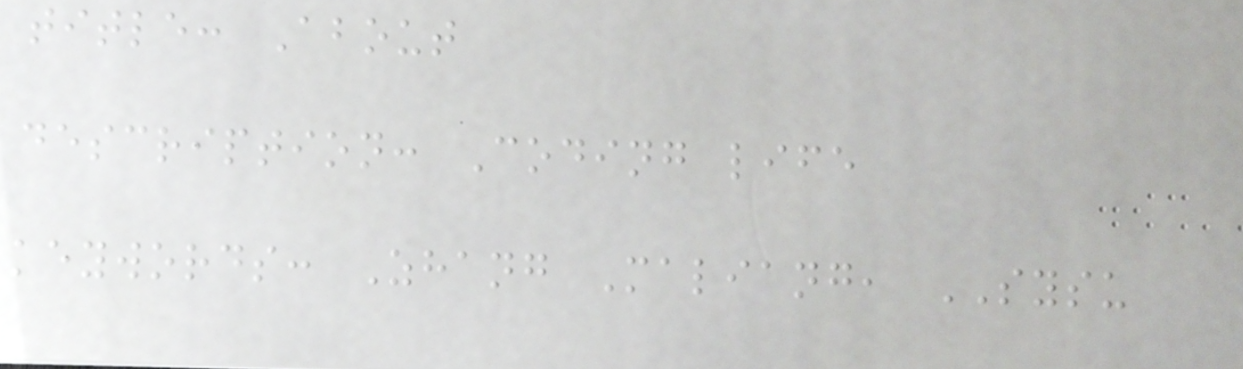title: About
description: Coding life
keywords: Zhang Maliang, SYSU
